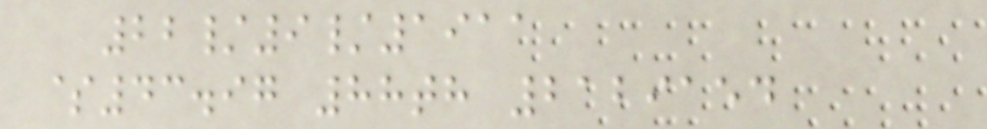22/9/1911
$43.97 88th 2129154
